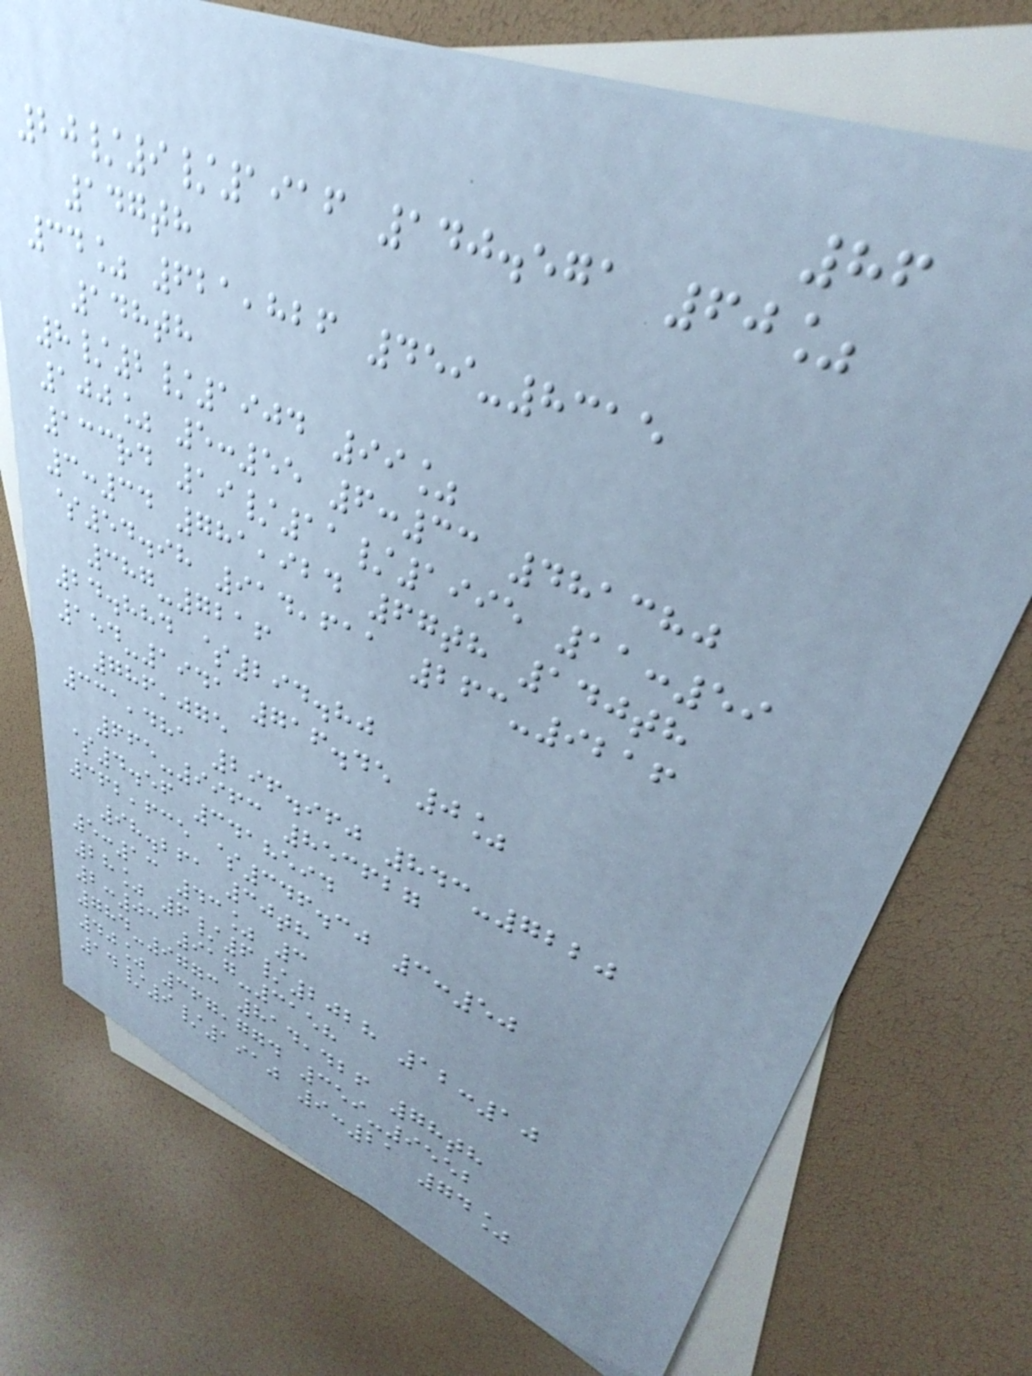86
20/9/1916 140.571 60%
147th
34% 621,826 459-8315
148th
8/2/1904 99%
100% 5:55 6:33 481380
133rd 19/11/1995 11:59
3:34 781,924 67th 140th
$54.98 914,611 263-9216
387-7216
24.884 $294.80
154-1941 716.45 0%
786,075
331,481 296.960 843-7220
665-9963 853627
$4.56 3418594
362,635 $346.30 3:50
98.261 30th
5:13 43% 3
28% 6/6/2028 12:10
2:03 917-3158
784-9773 814,426 78th
40% 367,774 359-9552
14/9/1910 9:21 74%
